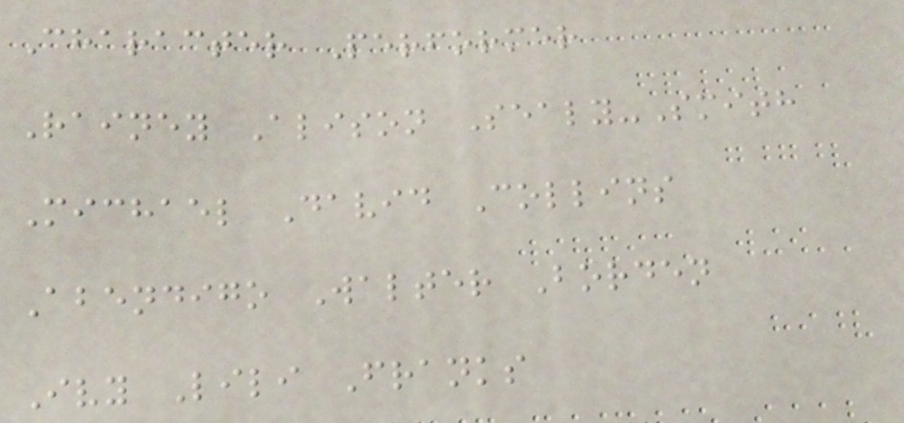Character Performer
Rainey Alison Sealy-Smith
Michael David Collins
Abendigo Walter Borden
Ivy Lili Franks
